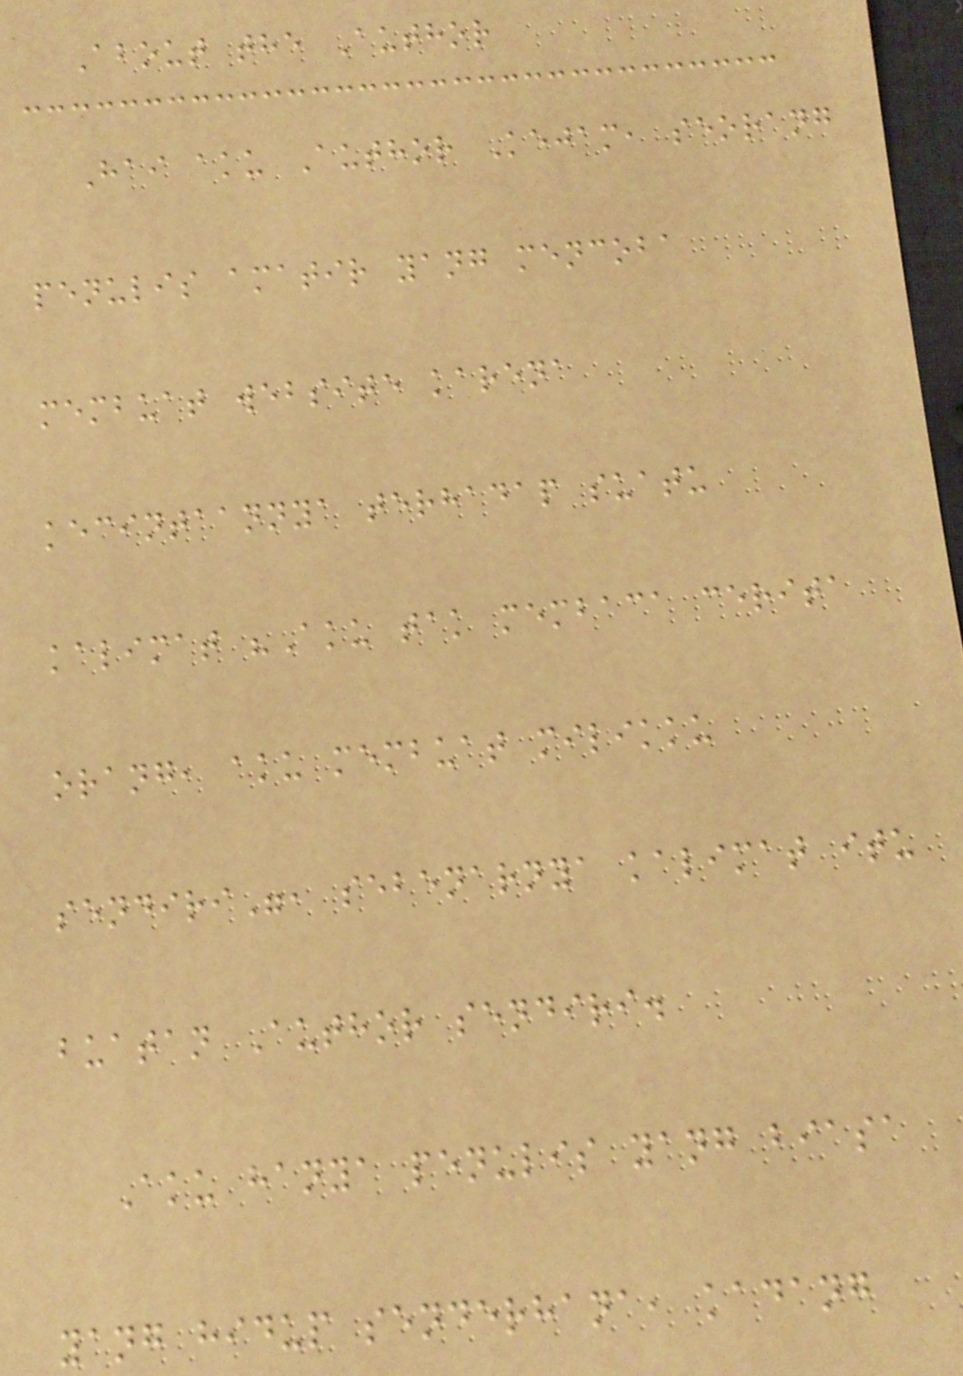About the Author
Hai aku Author Kejam, seorang
penulis amatir yang mencoba
membuat website karena
kecintaannya terhadap suatu
kalimat "Aku tak membaca cerita
orang, aku membuat milikku
sendiri", sebenarnya kalimat itu
buatan Author sendiri.
Aku hanya penulis yang biasa
yang hidup senderhana, kadang
